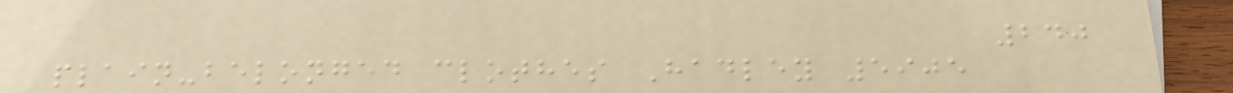240
plain-belonged clothes Hadley 5905
